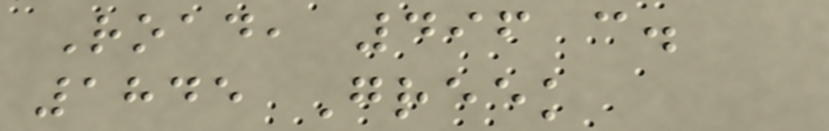Road, 496 c.
1845 Greek
